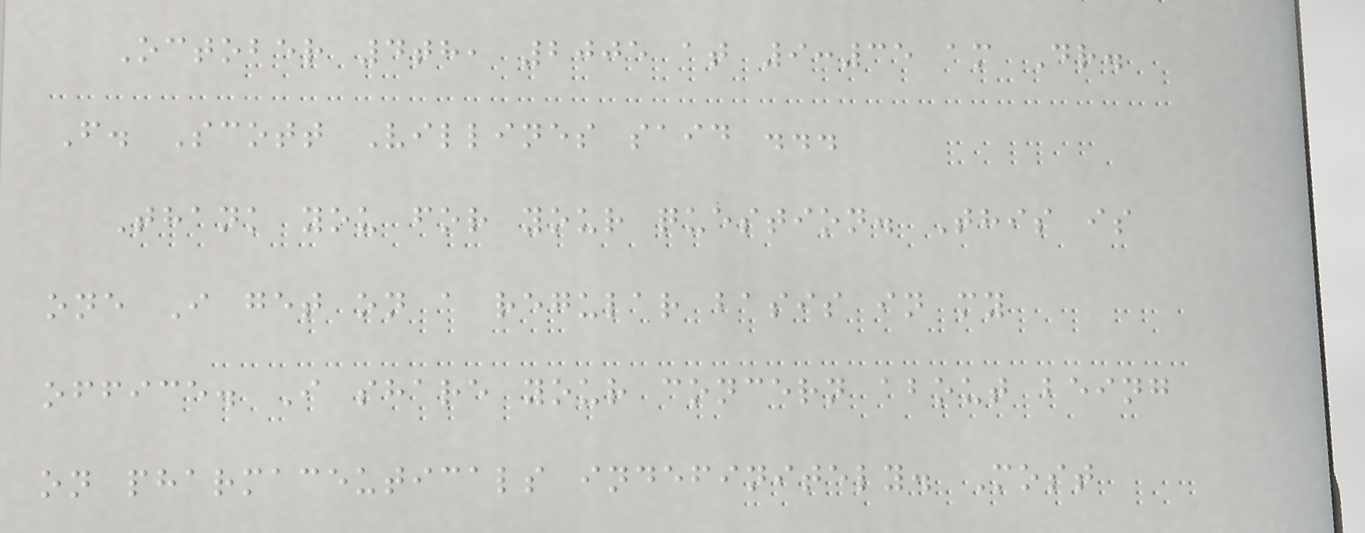October 4th, 2005 at 9:35 am Dr.
F. Scott Villines said ...
Thank you for your question. This is
one I get on a regular basis in my
office. I share your concern about being
on pharmaceuticals indefinitely. Most
